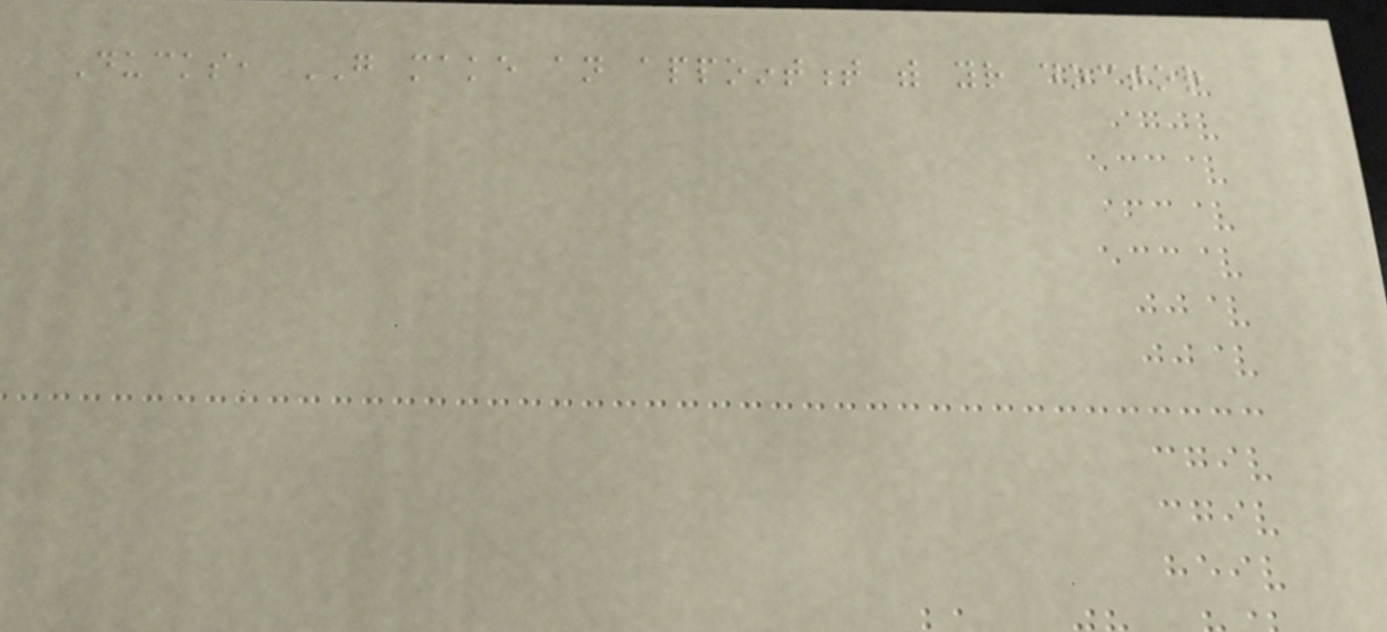Ducks, GO make an appointment with your doctor
